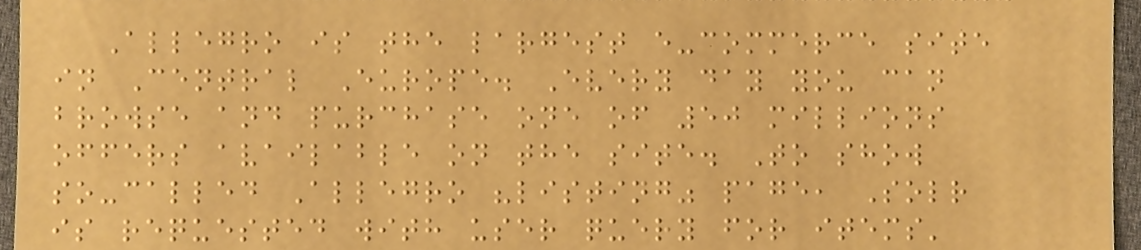Allegro is the largest e-commerce site
in Central Europe. Every day you can
browse and purchase one of 50 millions
offers available on the site. To show
so-called Allegro "listing" page, Solr
is requested with user query for items'
